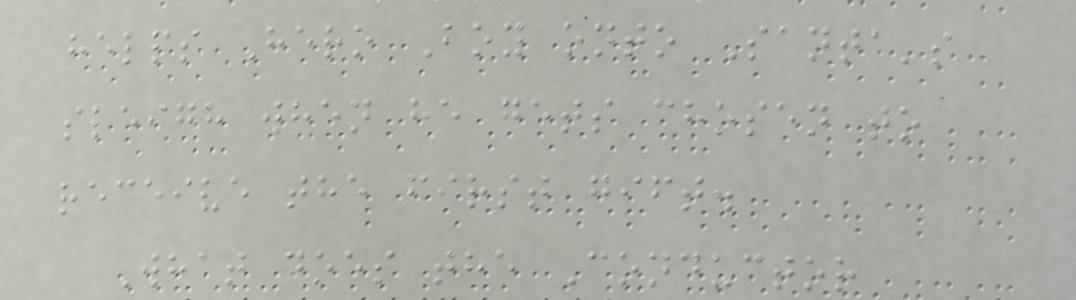helps Hero Boy onto Santa's
sleigh when he gets chosen to
receive the first gift.
What does the Conductor
